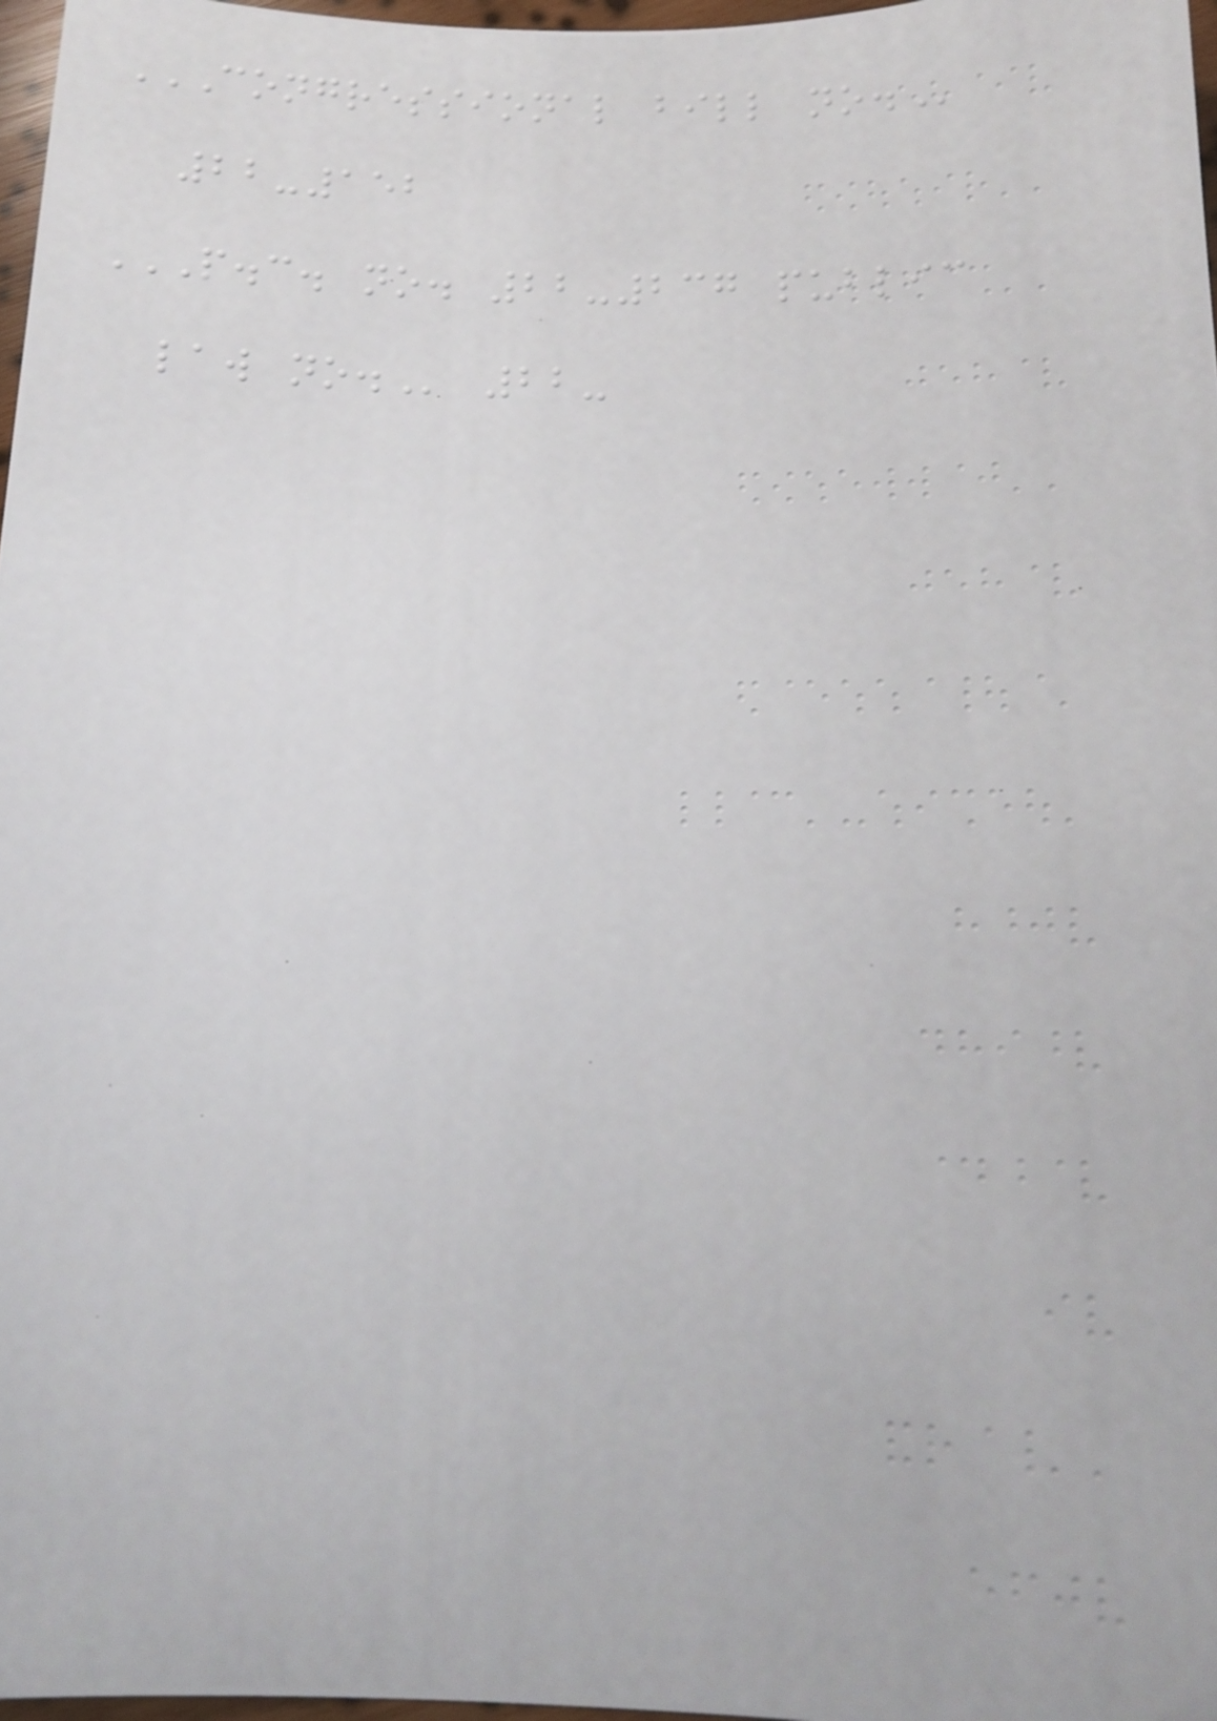CONGRESSIONAL BILL NO.
22-152
P.C. NO. 22-237 PUBLIC
LAW NO. 22-
